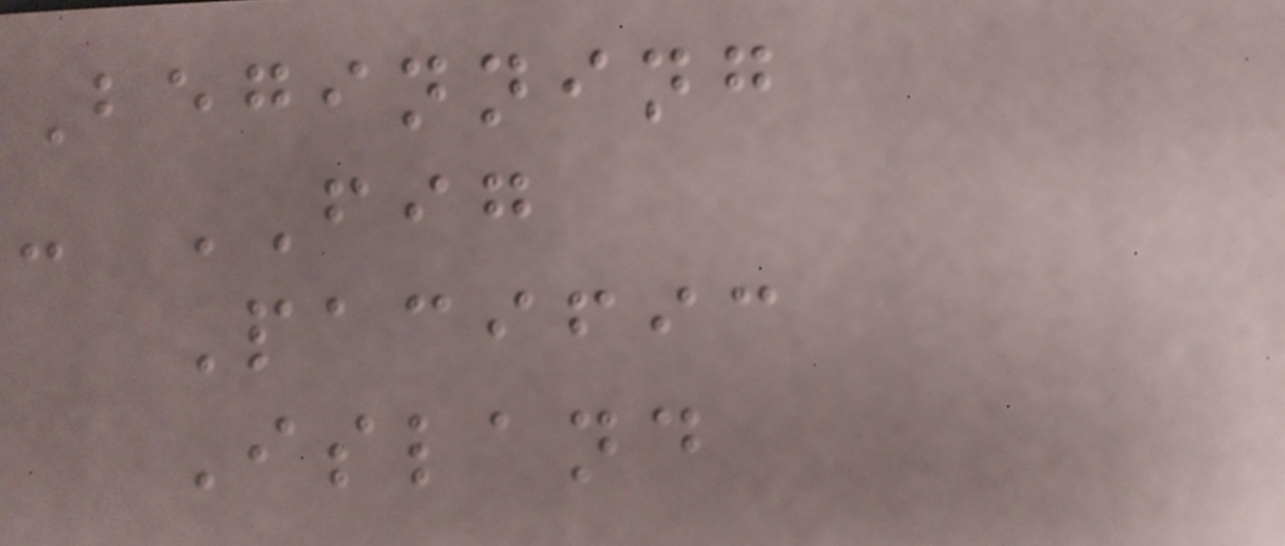Beginning
- FIG
Pacific
Island
